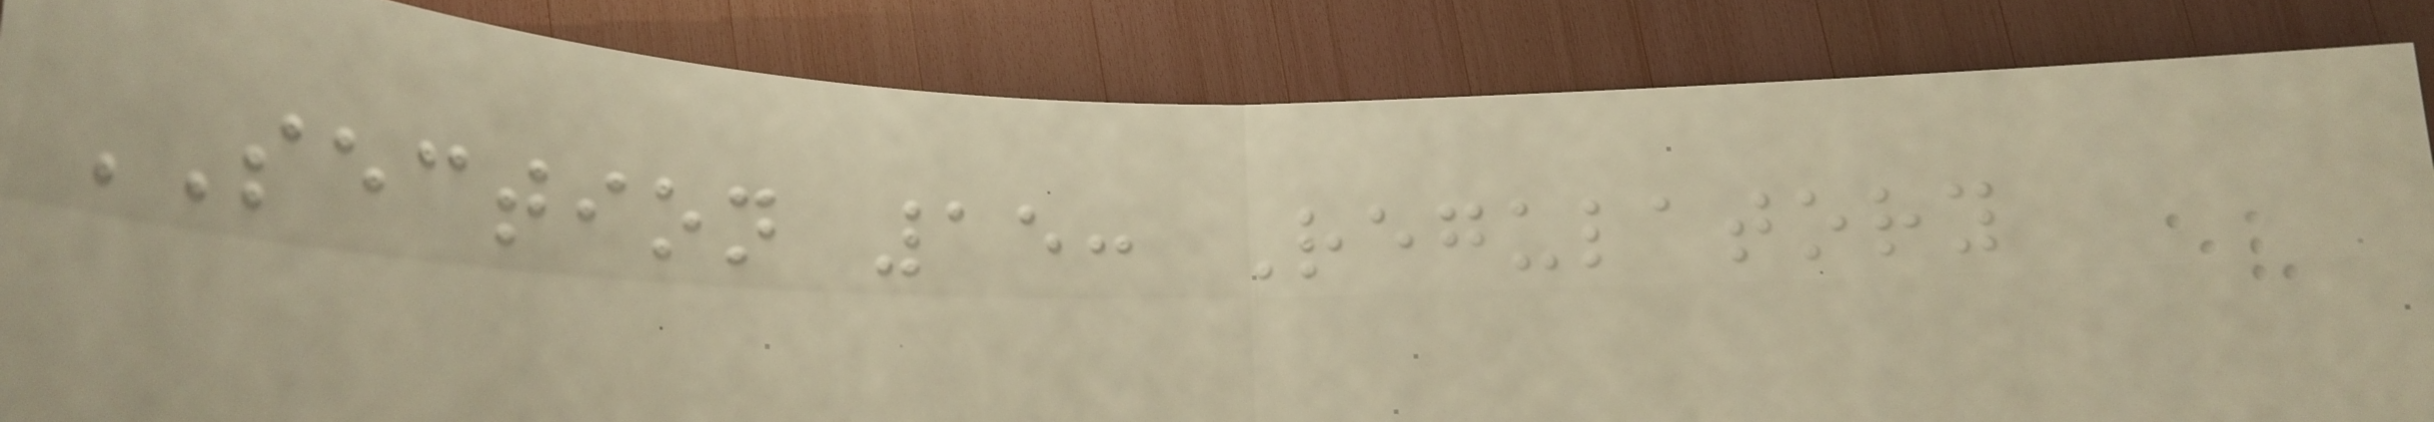SECTION 15: Regulatory
